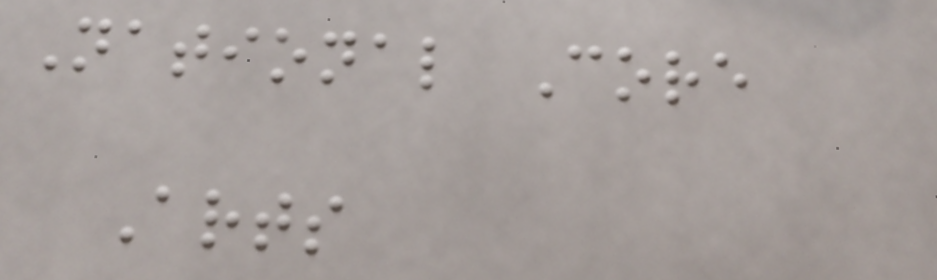National Core
Arts
